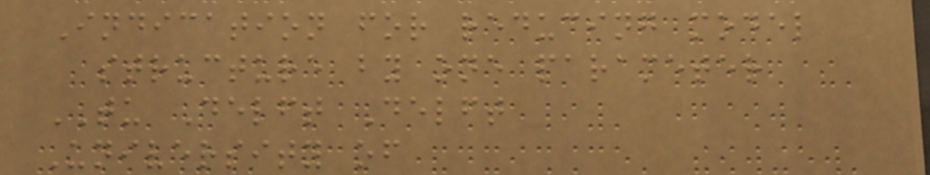Indication for reducing model
structure by one parameter
TU Delft Delft
University of
